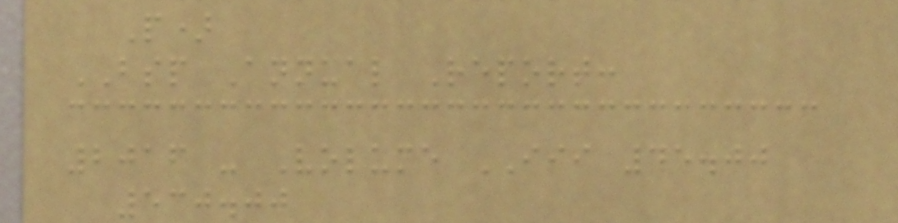P)
BSP Annual Report:
2016 - Volume III 45.00
530.00
